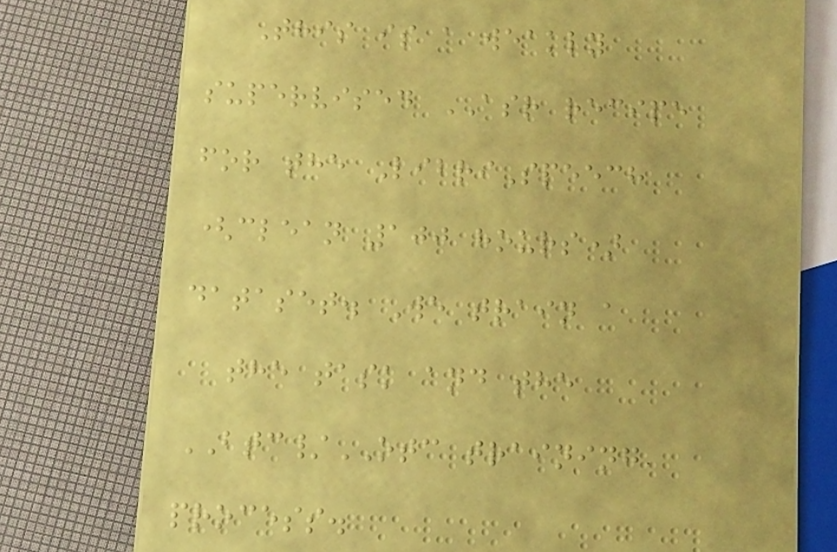This is a weakly
supervised ASR recipe
for the LibriSpeech
(clean 100 hours)
dataset. We train a
the task and the
BTC/OTC training
process.
